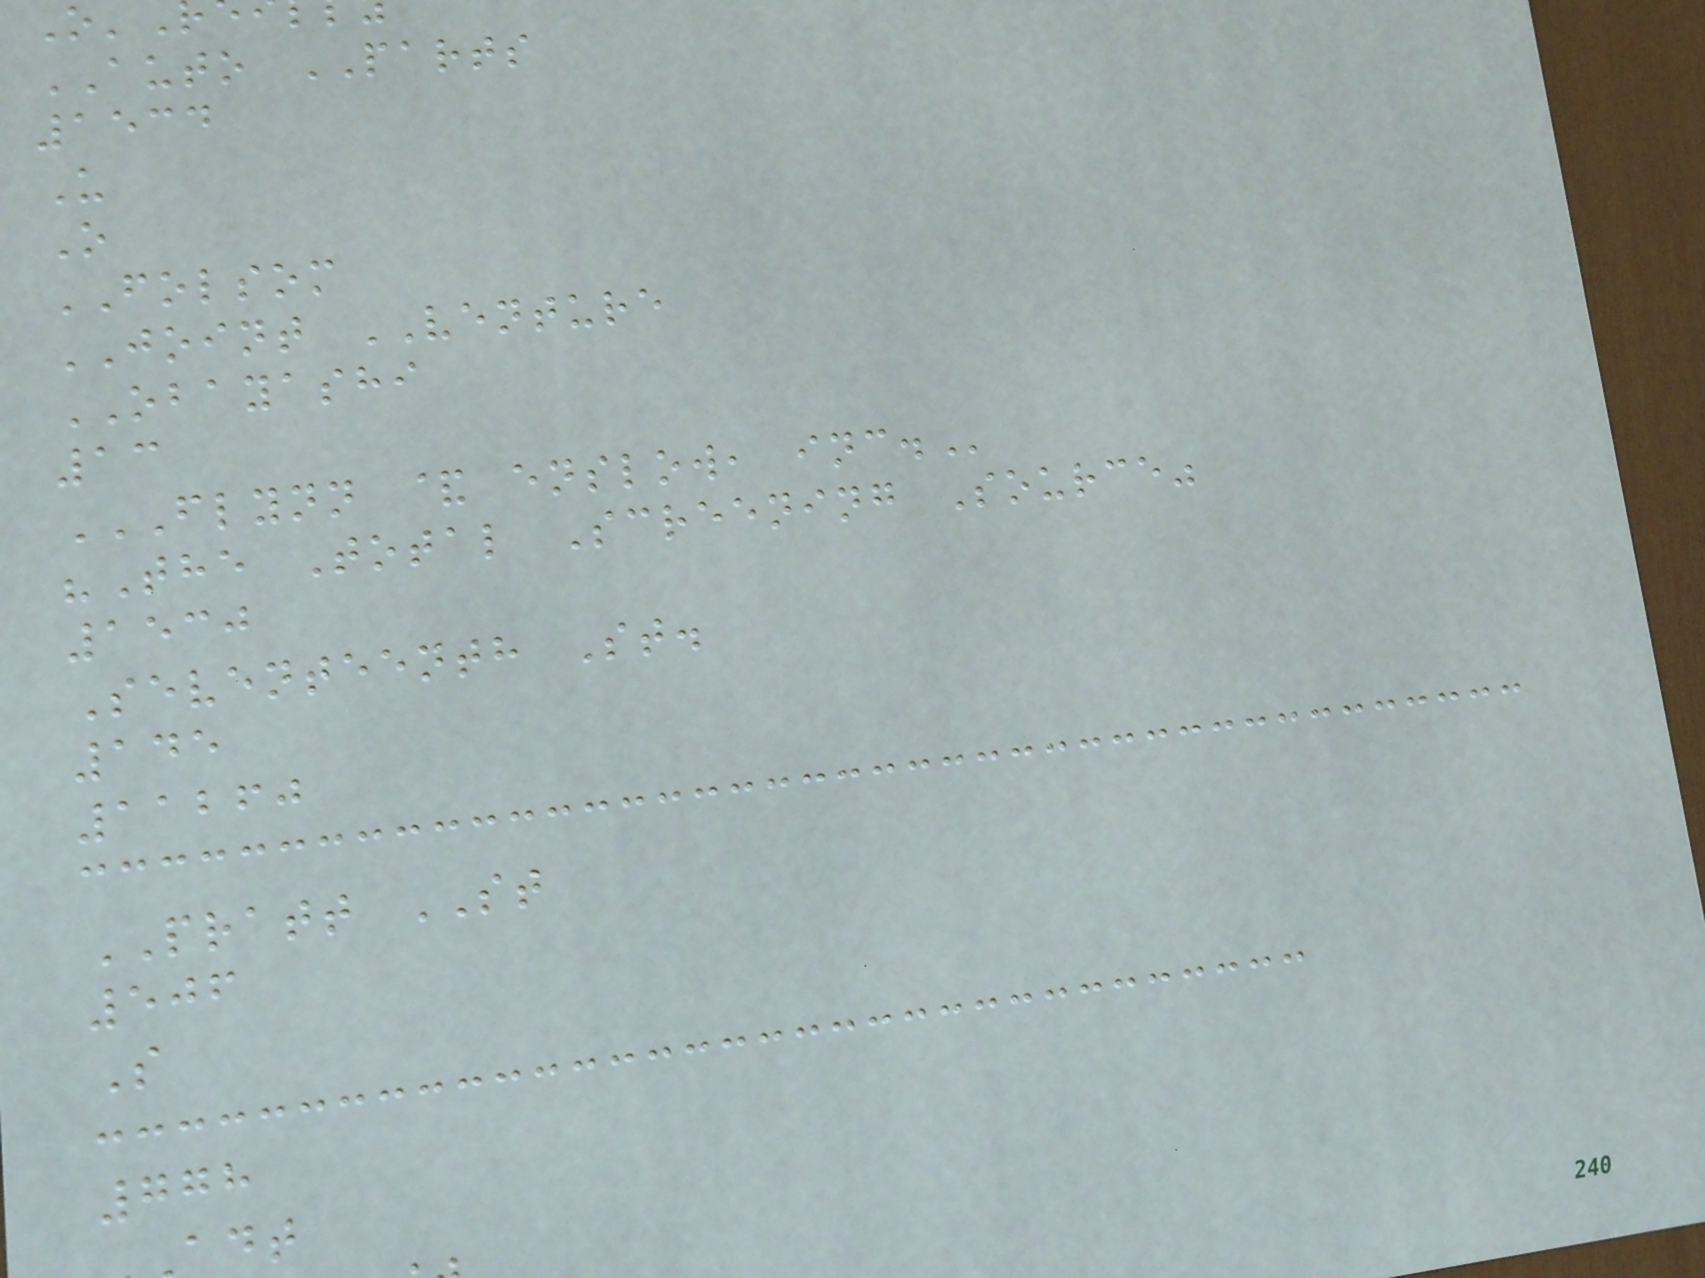AUTO PARTS
1534
U
O
FOLSOM
JOINT VENTURE
OBAYASHI
13
FLYNN & ENSLOW, INC.
"The Total Screening Source"
1530
Seventeenth St.
145
11260
PRATT ST
506
S
778
